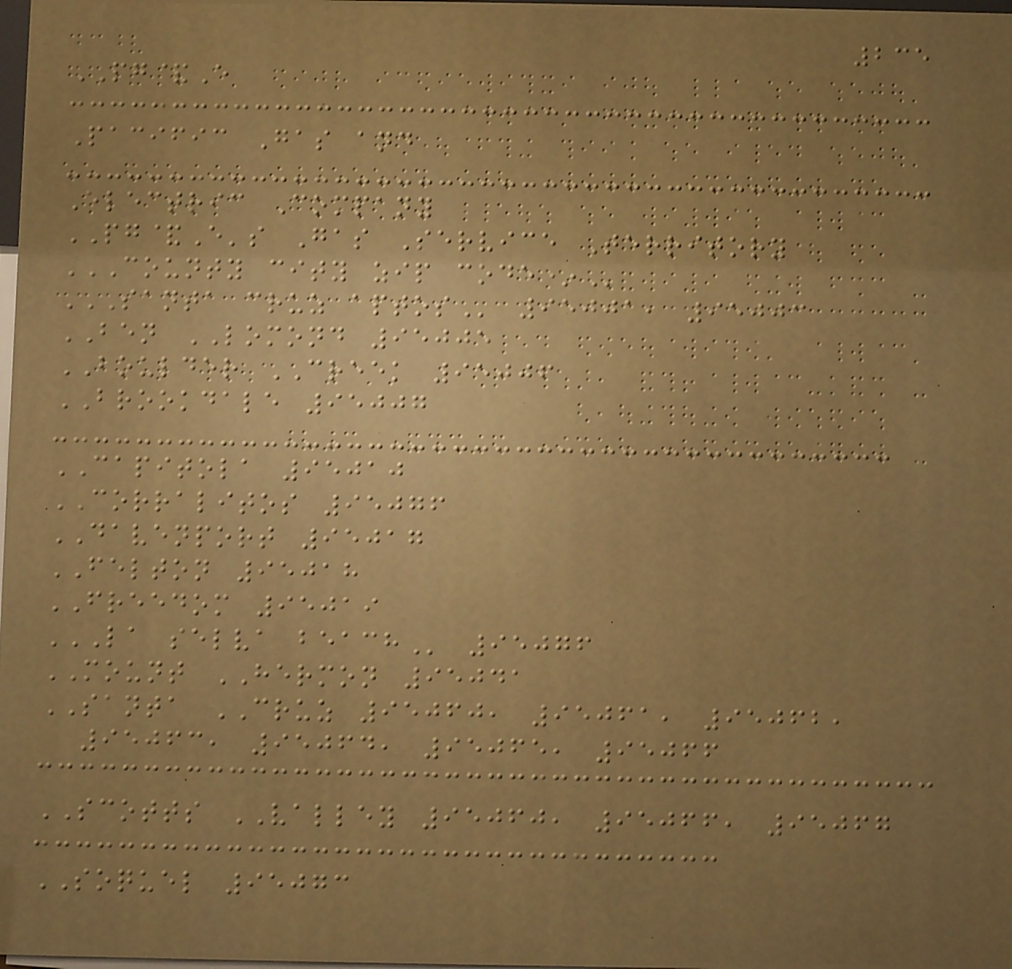235
PG&E
Pacific Gas and
Electric Company
PG&E's Gas Service Territory
COUNTY CITY ZIP CODE*
SANTA CRUZ APTOS 95001, 95003
BEN LOMOND 95005
BOULDER CREEK 95006
BROOKDALE 95007
CAPITOLA 95010
CORRALITOS 95076
DAVENPORT 95017
FELTON 95018
FREEDOM 95019
LA SELVA BEACH 95076
MOUNT HERMON 95041
SANTA CRUZ 95060, 95061, 95062,
95063, 95064, 95065, 95066
SCOTTS VALLEY 95060, 95066, 95067
SOQUEL 95073
